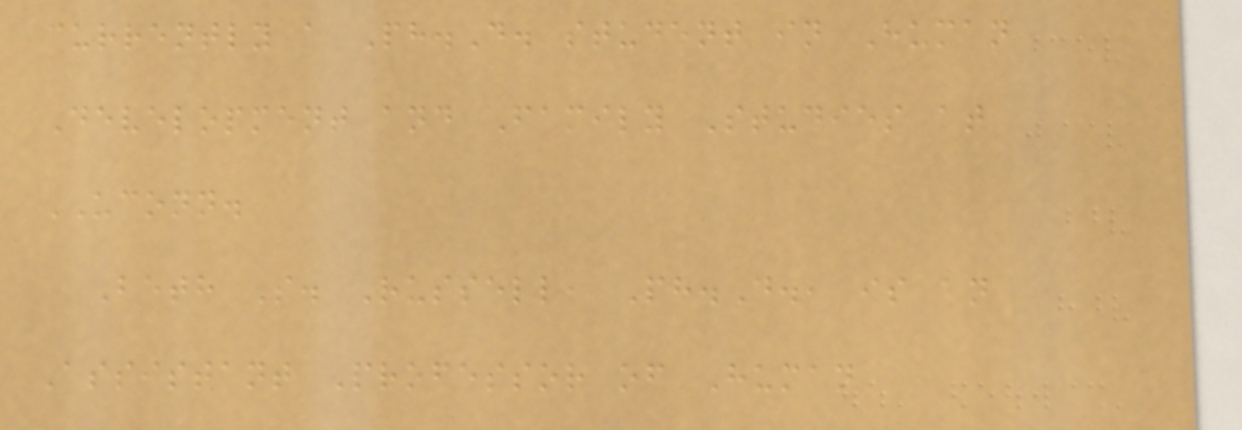currently a Ph.D. student in Human
Development and Family Studies at
UCONN.
Beth S. Russell, Ph.D., is an
Assistant Professor of Human
